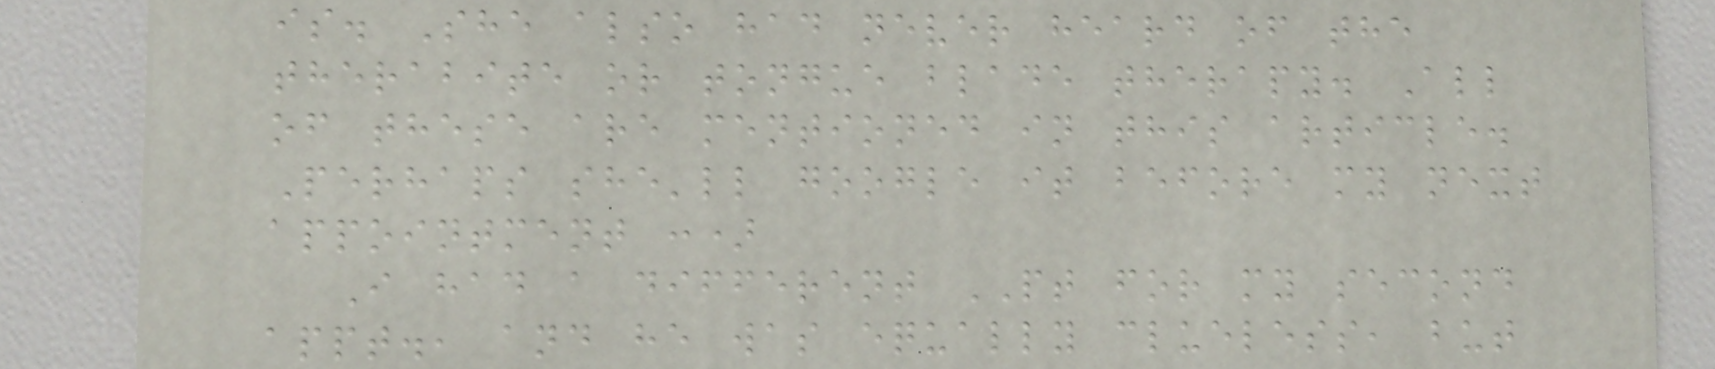is. She also had never heard of the
therabite or tongue blade therapy. All
of these are mentioned in this article.
Perhaps she'll google it before my next
appointment :)
I had a different PT for my second
appt., and he was equally clueless, but
